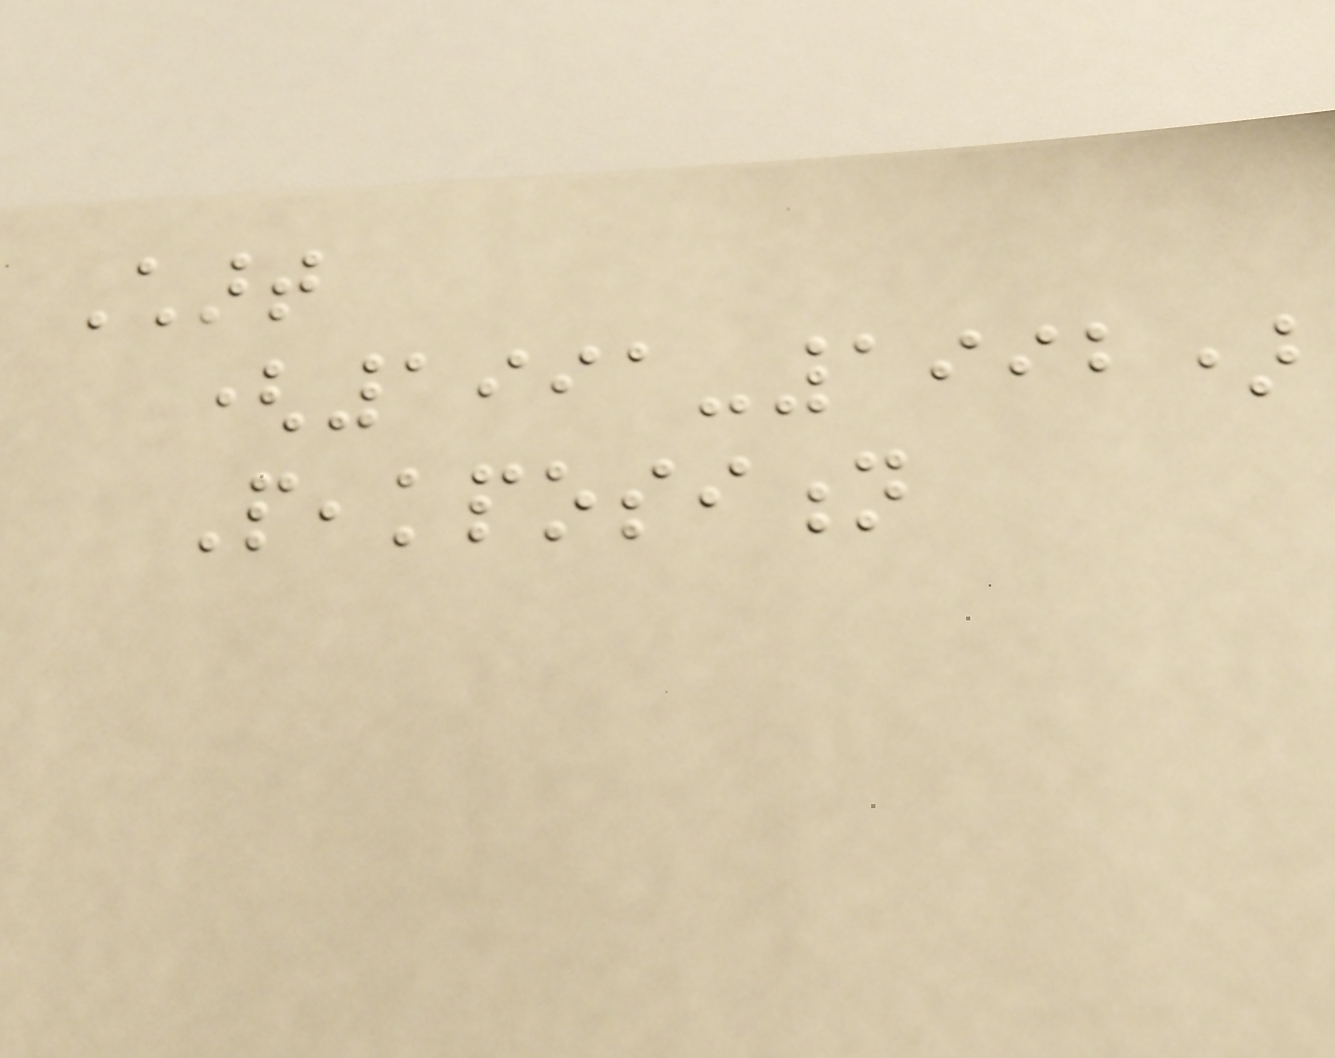Chart
(1991-1992)
Peakposition
